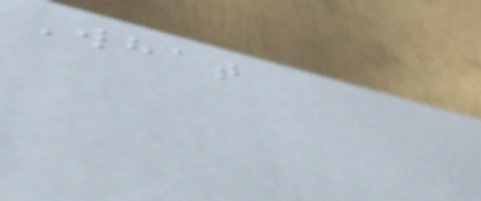What
